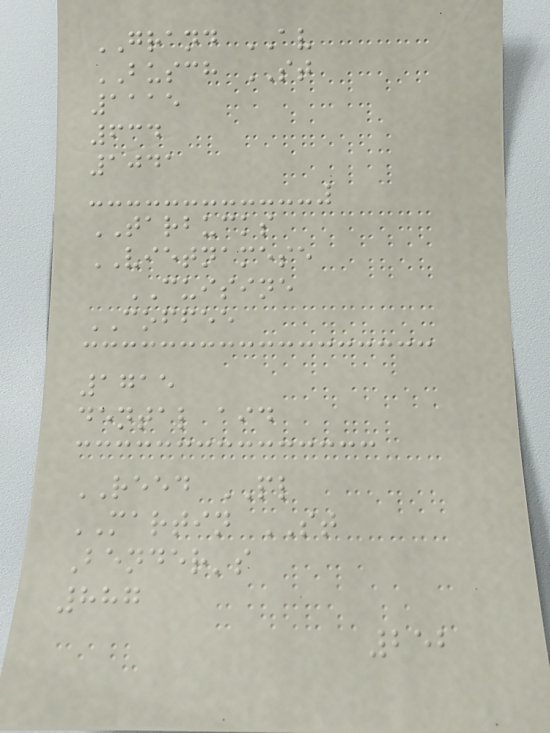GRAND AV
BUSCH ST
1115
634
1041
TARBUCKS
VIETNAMESE
CUISINE
COFFEE
1715
dental aid
REED PL
MARTIN ST
Bender's
887
252
